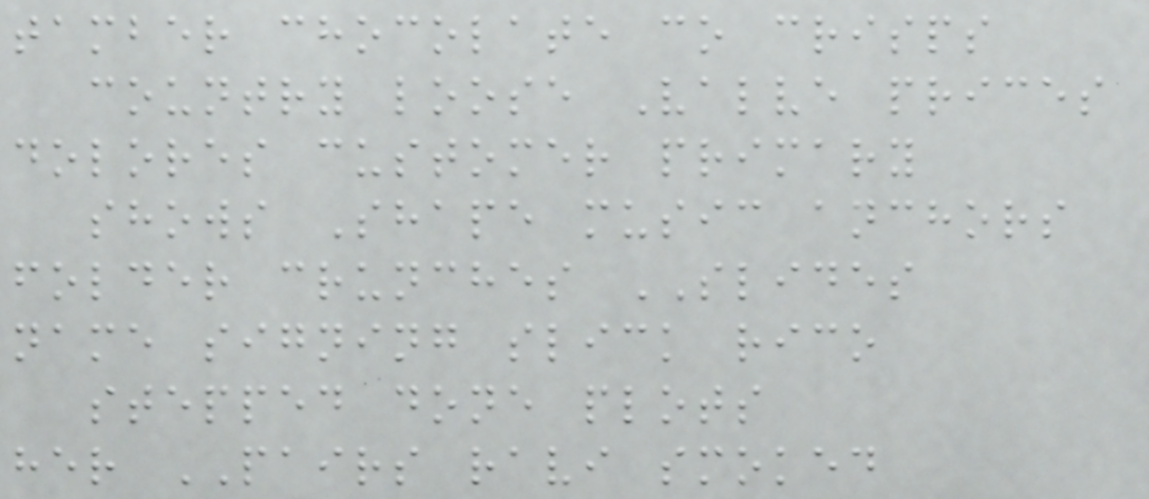tamber chocolate co crisps
country loose Valve prices
dolores customer primary
shows Shape music anchors
folder crunches SLIDES
name signing slick rico
stepped done plots
her PAIRS ravi smoked
